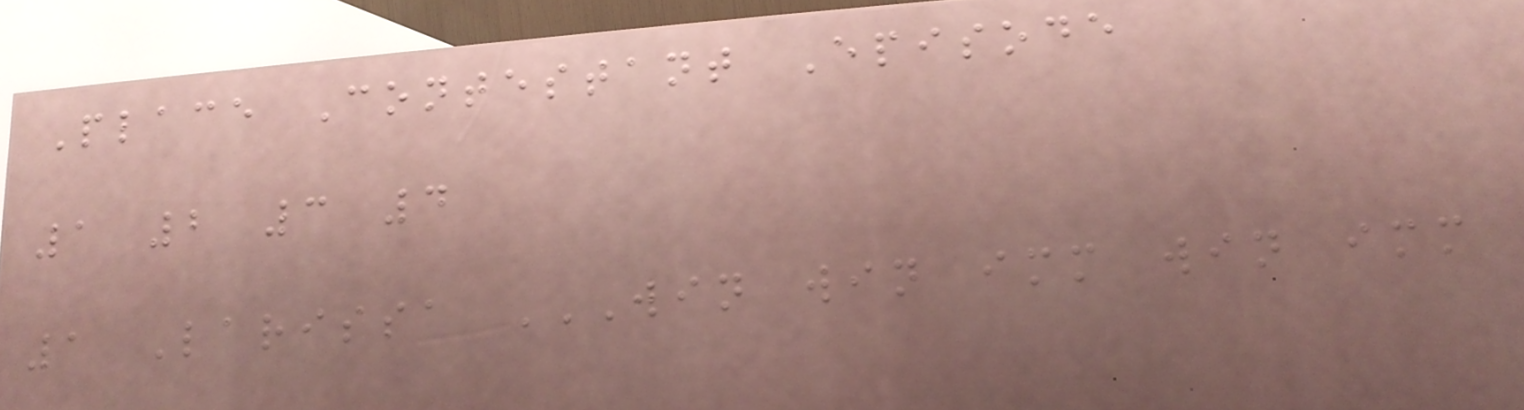Place Contestant Episode
1 2 3 4
1 Larissa WIN WIN IMM WIN IMM
